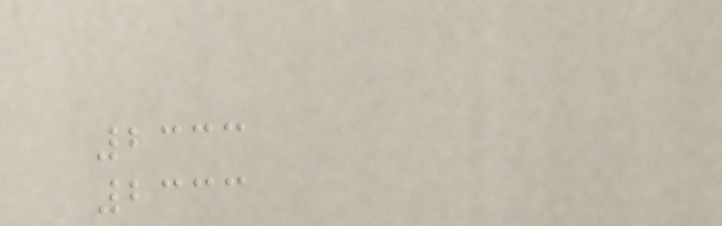2333
2333
